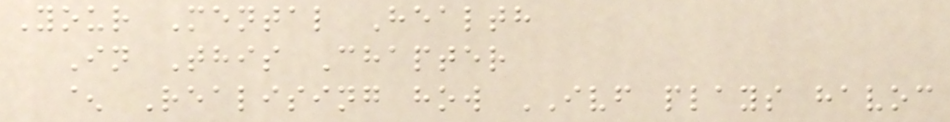Your Mental Health
In This Chapter
^ Realising how IVF plays havoc
